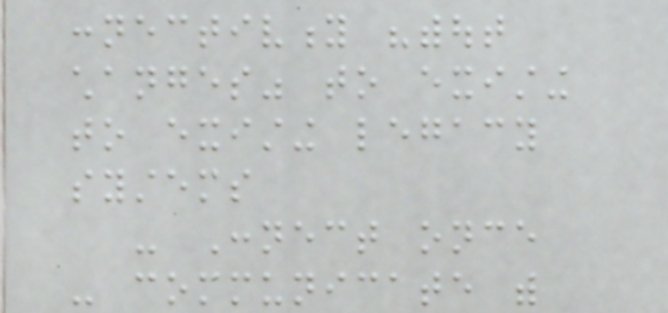connectivity "without
changes" to existing
to existing legacy
systems
- Connect once
- communicate with
